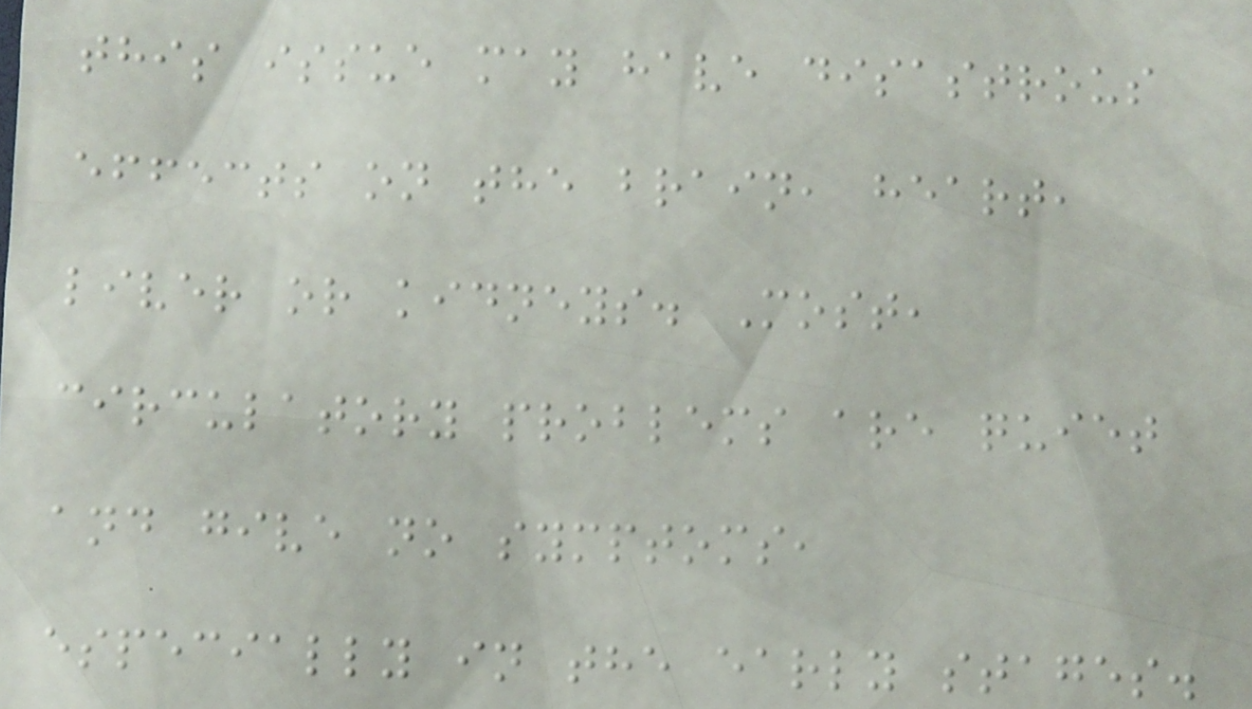this issue may have disastrous
effects on the brain, heart,
liver or kidneys. Most,
circulatory problems are quiet
and give no symptoms,
especially in the early stages.
